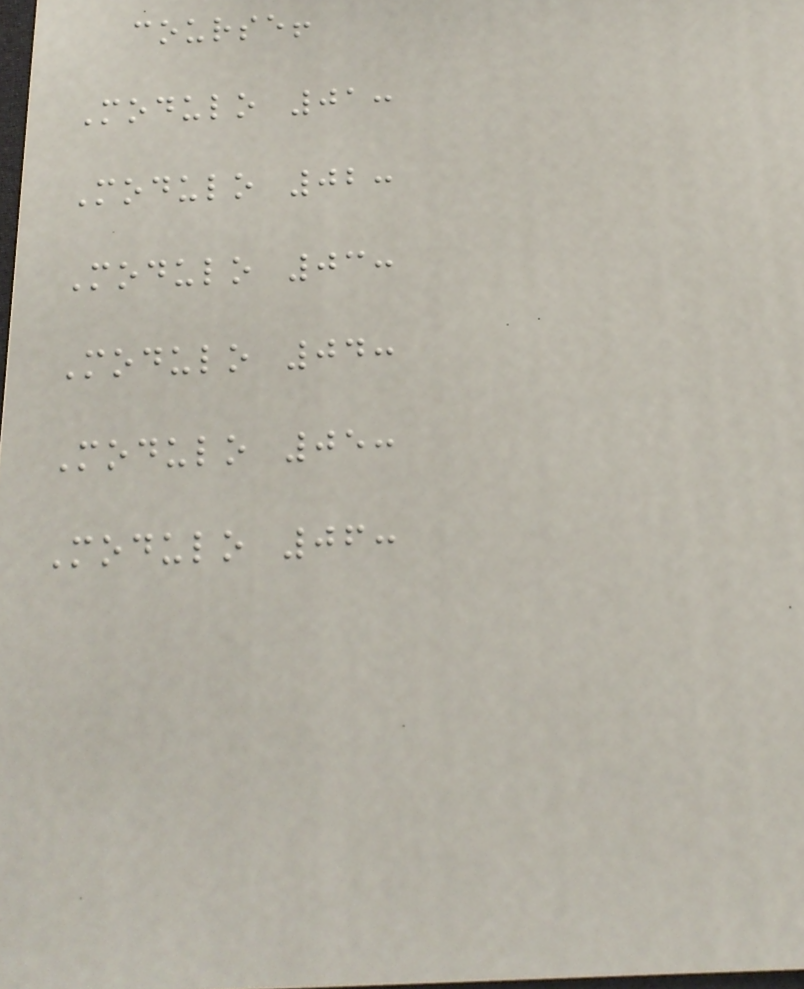course!
Modulo 01:
Modulo 02:
Modulo 03:
Modulo 04:
Modulo 05:
Modulo 06:
